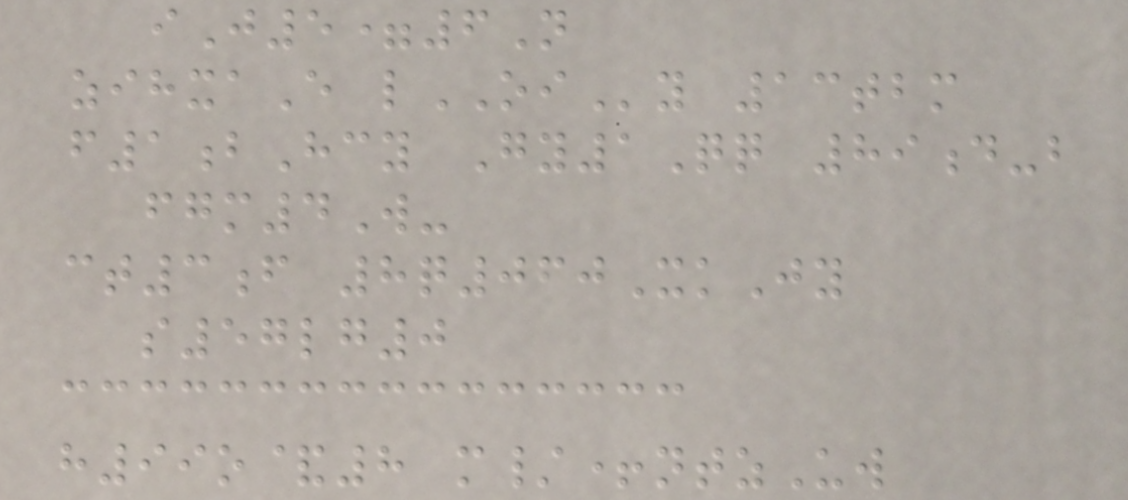iJ5=6N
zihxaE lOIy 13tbm
f1bHcy Gy1Qq 89d-b
fgm4W-
ct3f 8q060XkJy
s57lg0
h99o&8 m/+ntzUw
